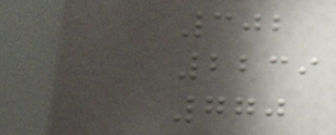302
2239
770
